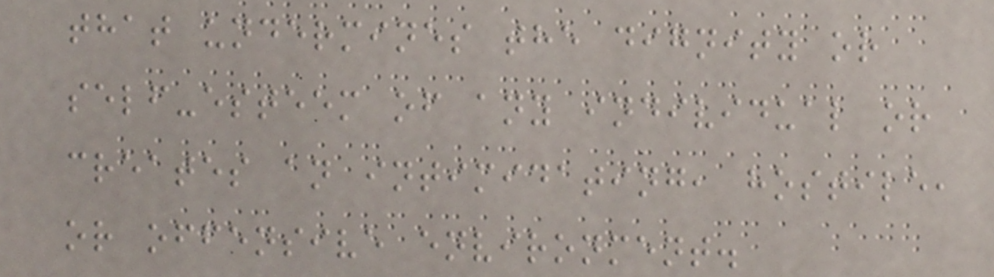that undermines the dignity or
self-esteem of any individual or
creates an intimidating, hostile,
or offensive environment.
